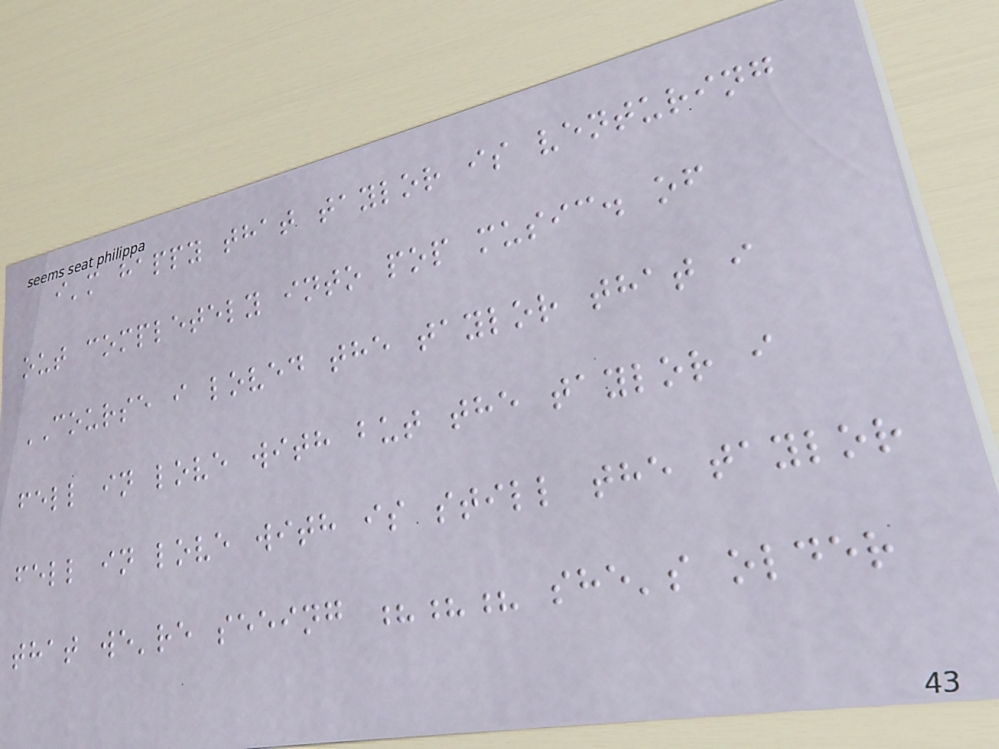i'm happy that taylor is venturing
out completely into pop music. of
COURSE i loved the taylor that i
fell in love with but the taylor i
fell in love with is still the taylor
that we're seeing ??? she's older
